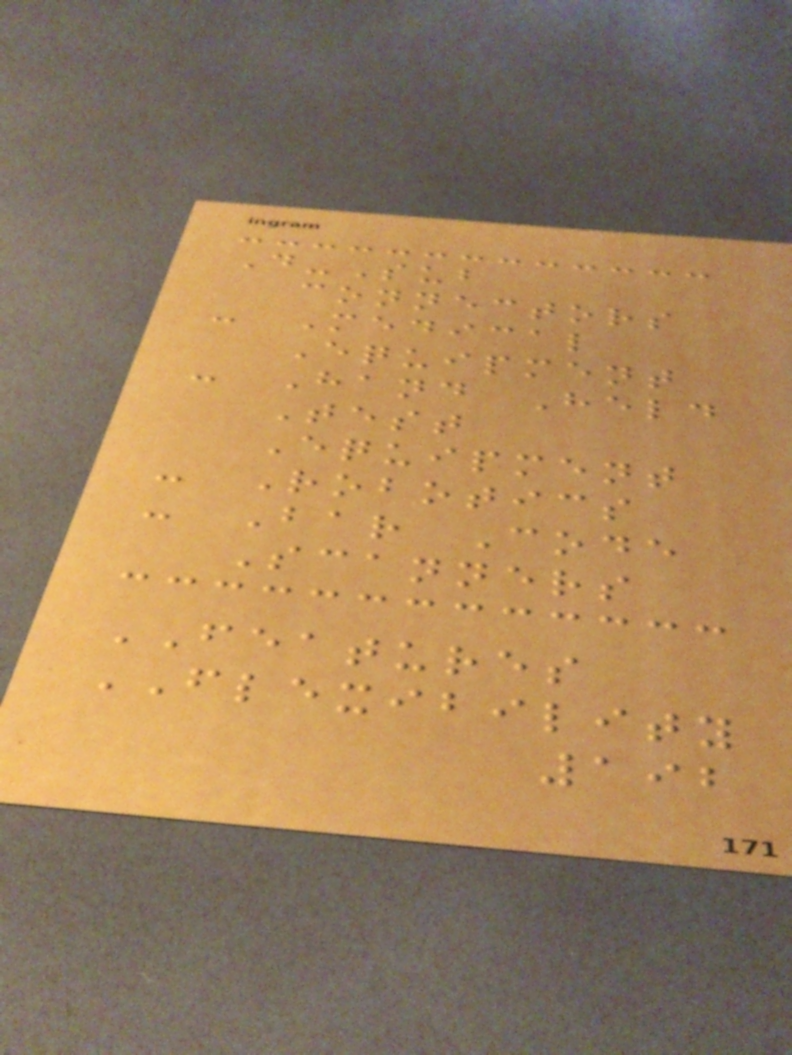D-Sub
connectors
- Medical
Equipment
- Hand Held
Test
Equipment
- Robotics
- Bar Code
Scanners
FEATURES
FLEXIBILITY
192
